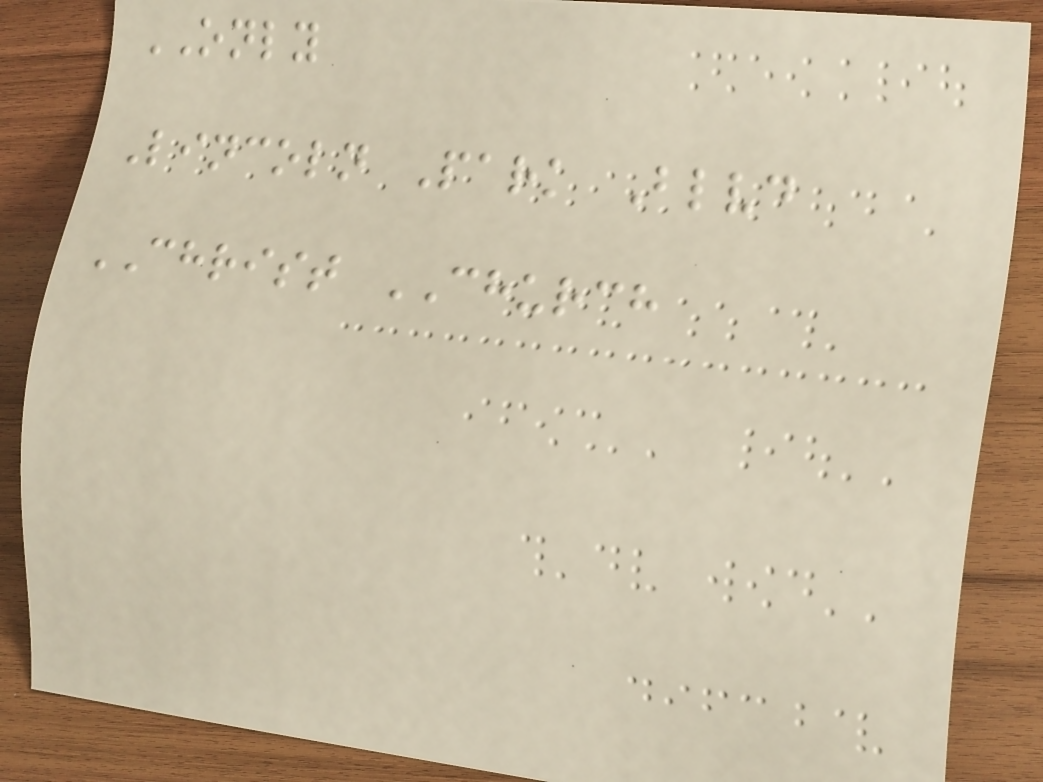ONLY
Lincoln Park Blvd
CHRIST CHURCH
